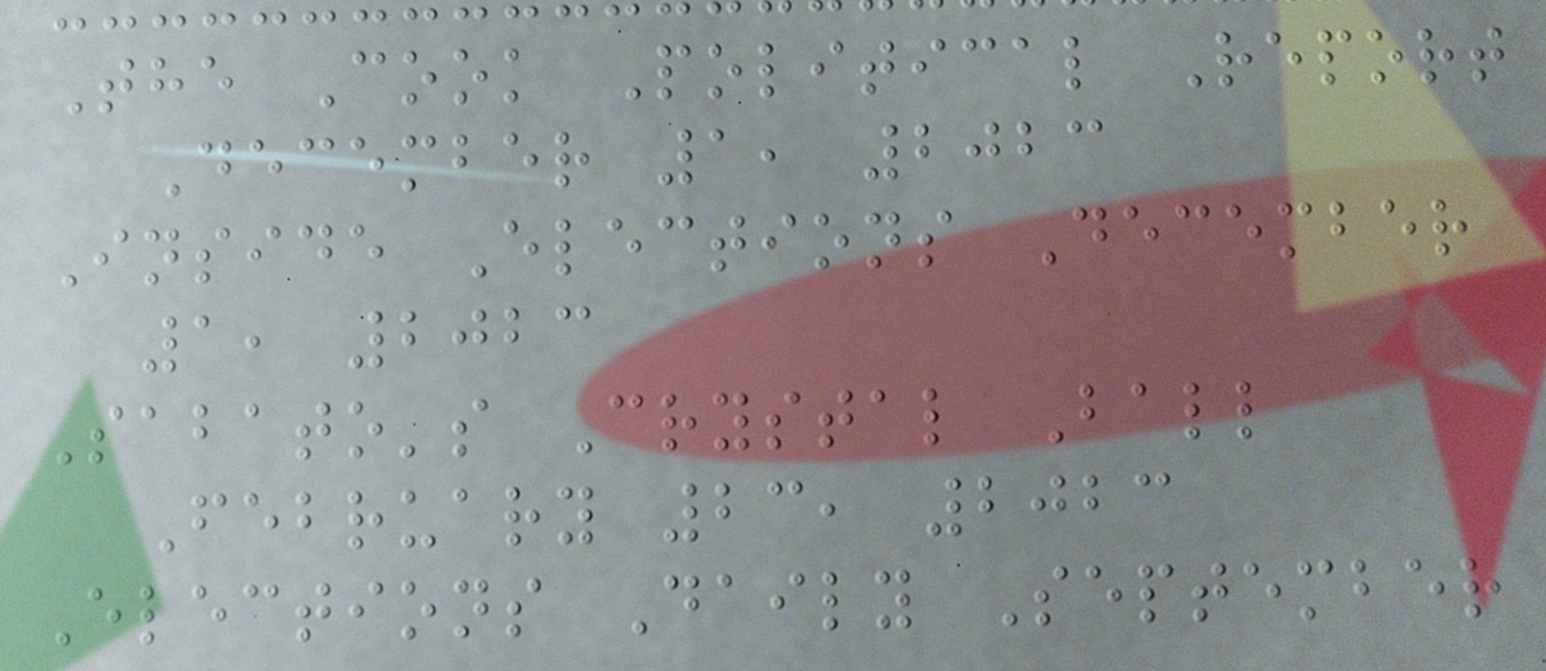The Cook Political Report
December 1, 2023
Inside Elections December
1, 2023
Sabato's Crystal Ball
February 23, 2023
Elections Daily September
